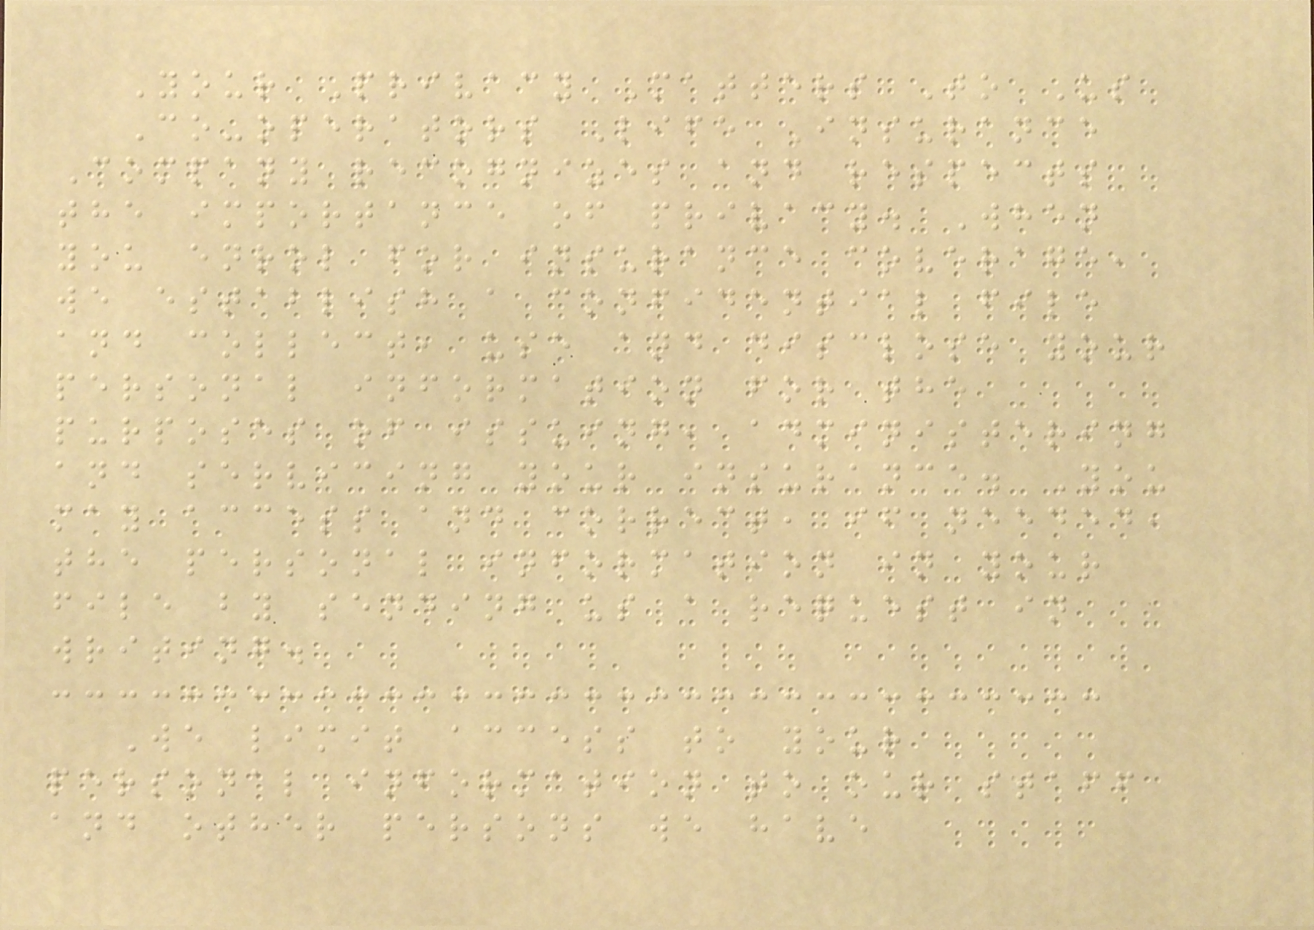Your Privacy Matters To Us
Co-operators Life Insurance
Company recognizes and respects
the importance of privacy. When
you enrol for insurance coverage,
we establish a confidential file
and collect, use and disclose your
personal information for the
purposes of issuing, administering
and servicing your insurance. You
may access and correct, if needed,
the personal information in your
file by sending us a request in
writing.
We limit access to your
personal information to our staff
and other persons we have
